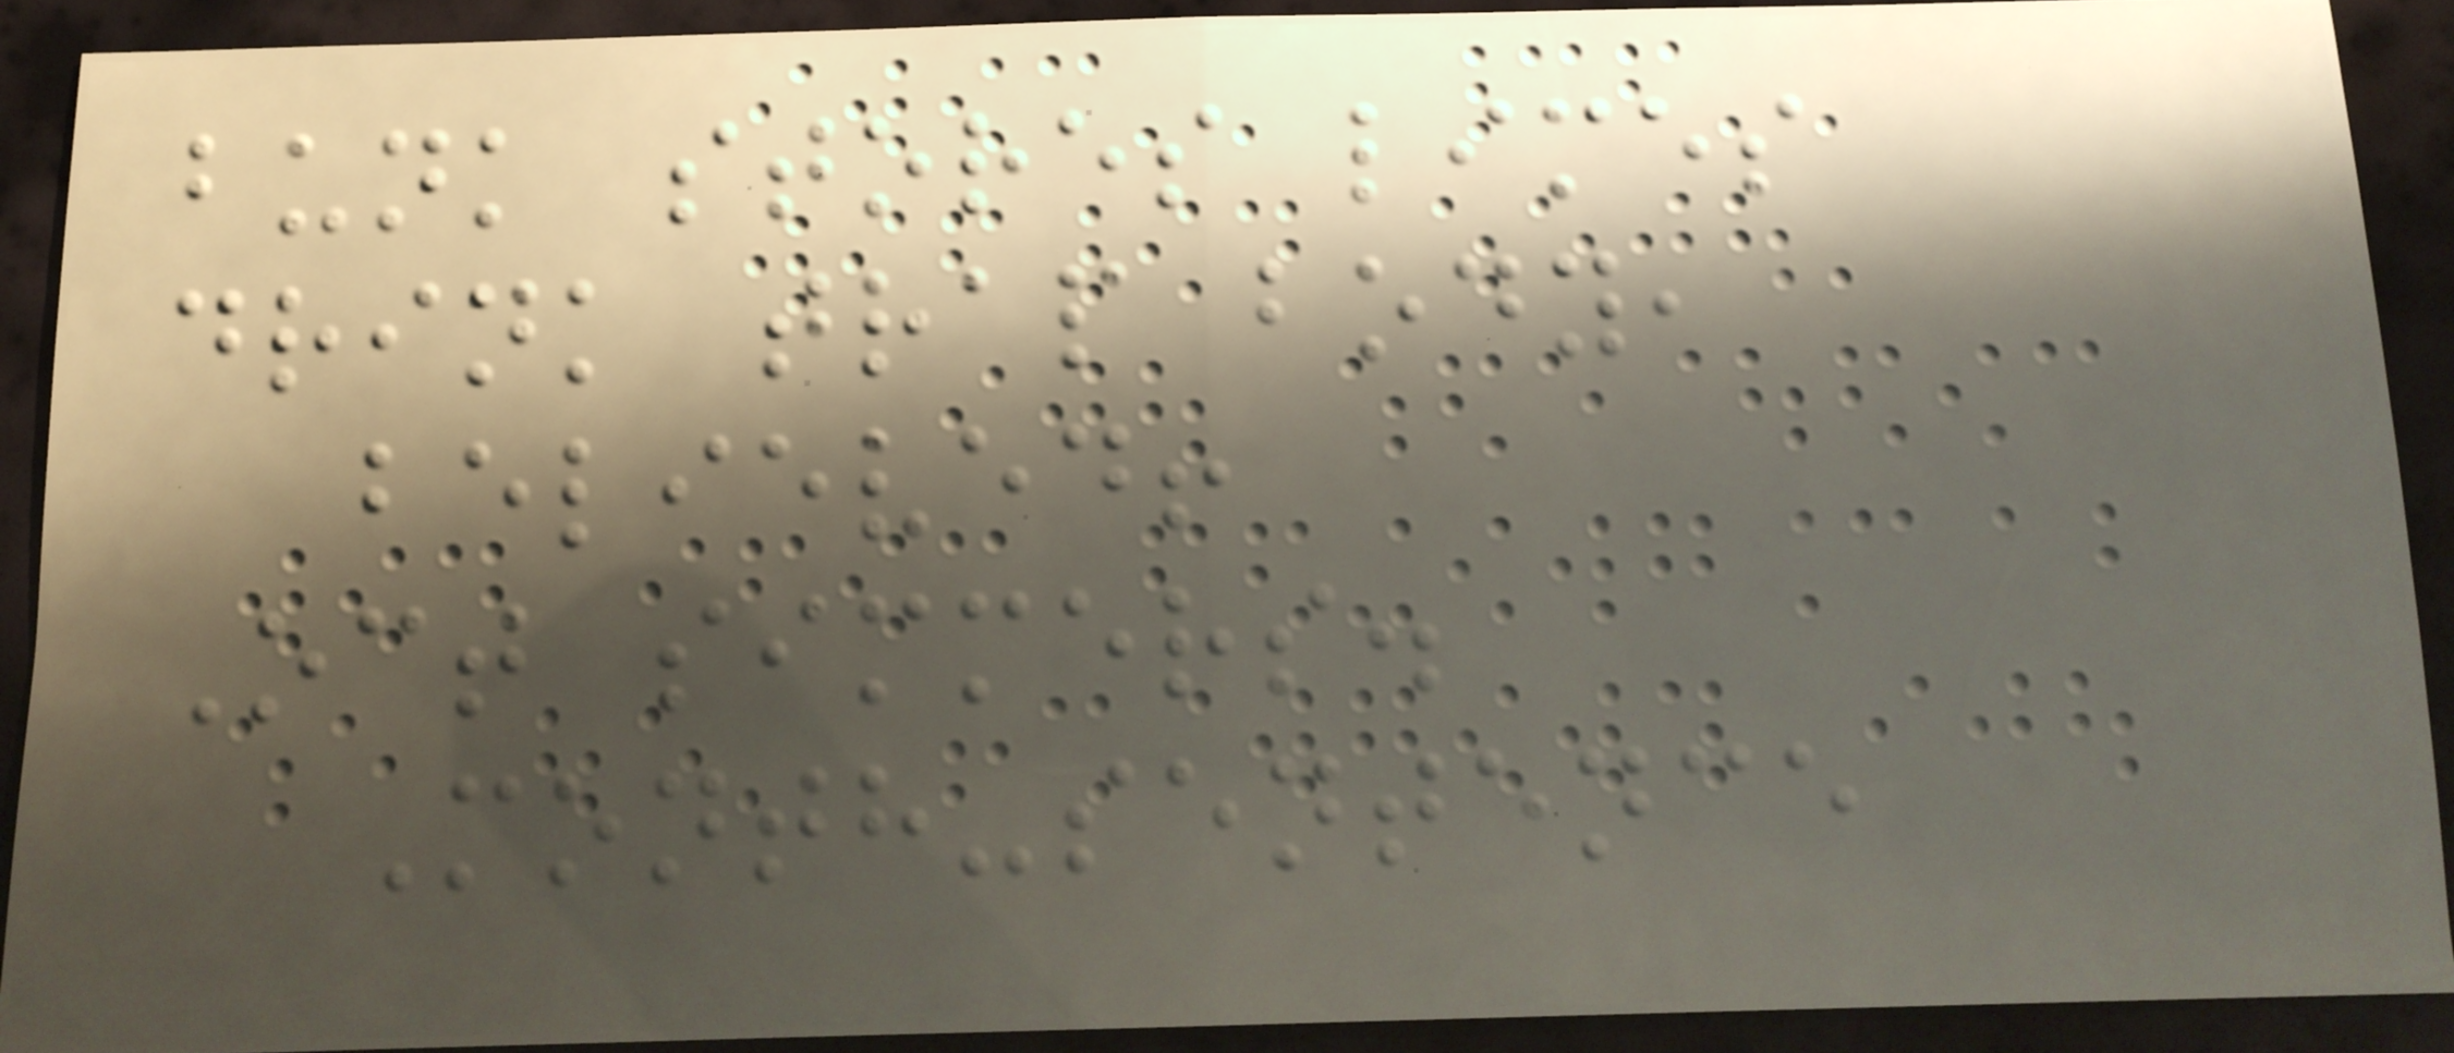bunk stores limes
drink trap body,
believed!
Oct simmers.
Month-sentence
